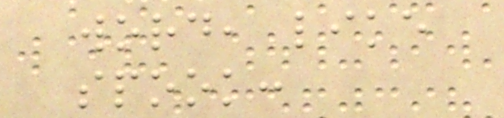word, like
spook:
